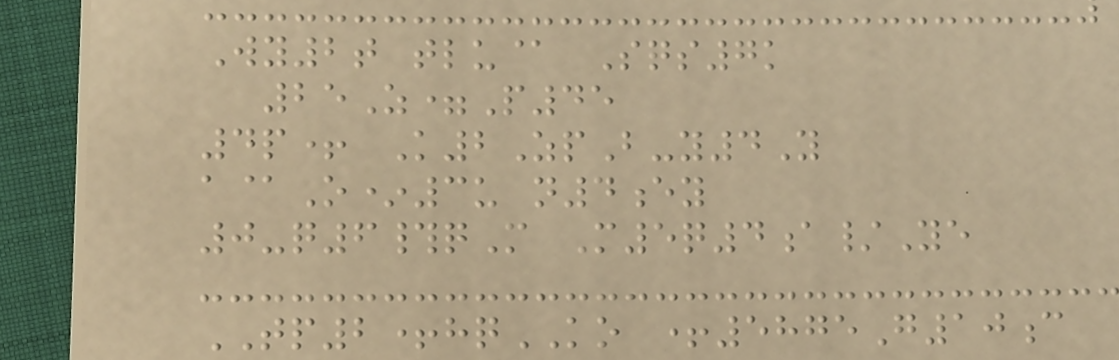Wy2t tlu@ Sqs7k
25Z=P45
4p+ K2ZpB-y4Y
a@O*3u n4ey
0-q6#qM M5q4a/Ye
TP2+hqKO +5875G10c
